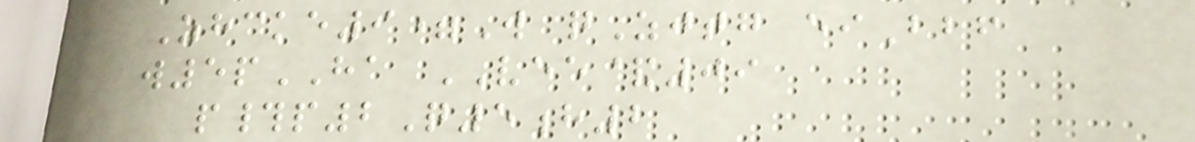Zhcke9=W qZjtg eiBbf
w5pHA VEE&09
p#p2Q5h2
